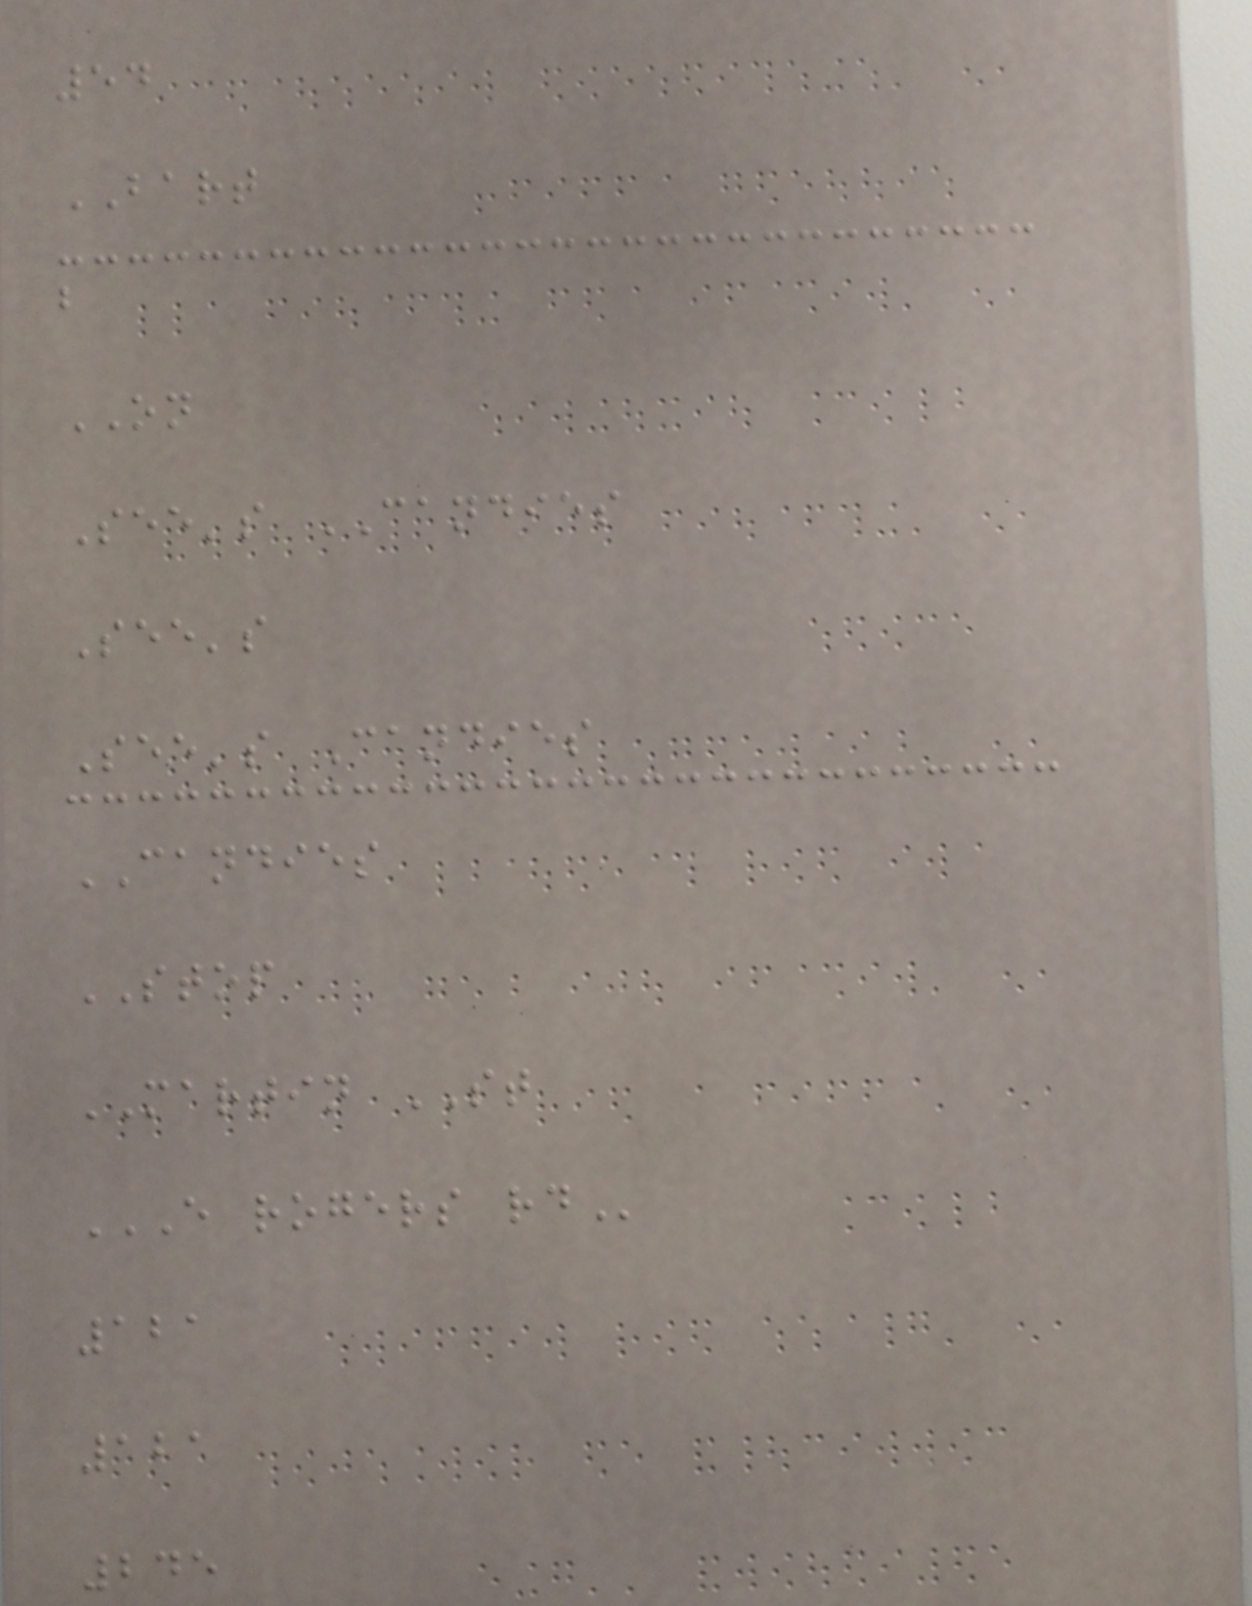54
BART
b
ON
See's CANDIES
See's
See's Candies
CANDIES
STOP
MARTIN ST
E ROGERS RD
121
121
245
